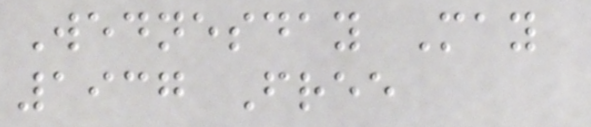Wednesday May
1937 Free
